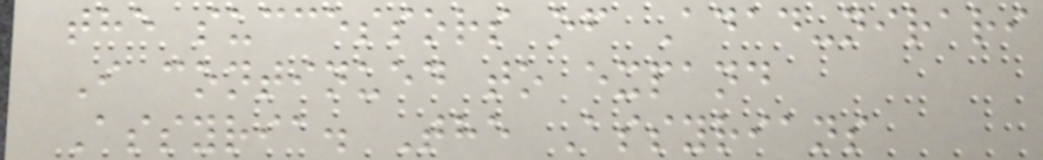the successors of Adad-nirari
I continued to expand
Assyria. The Assyrians
